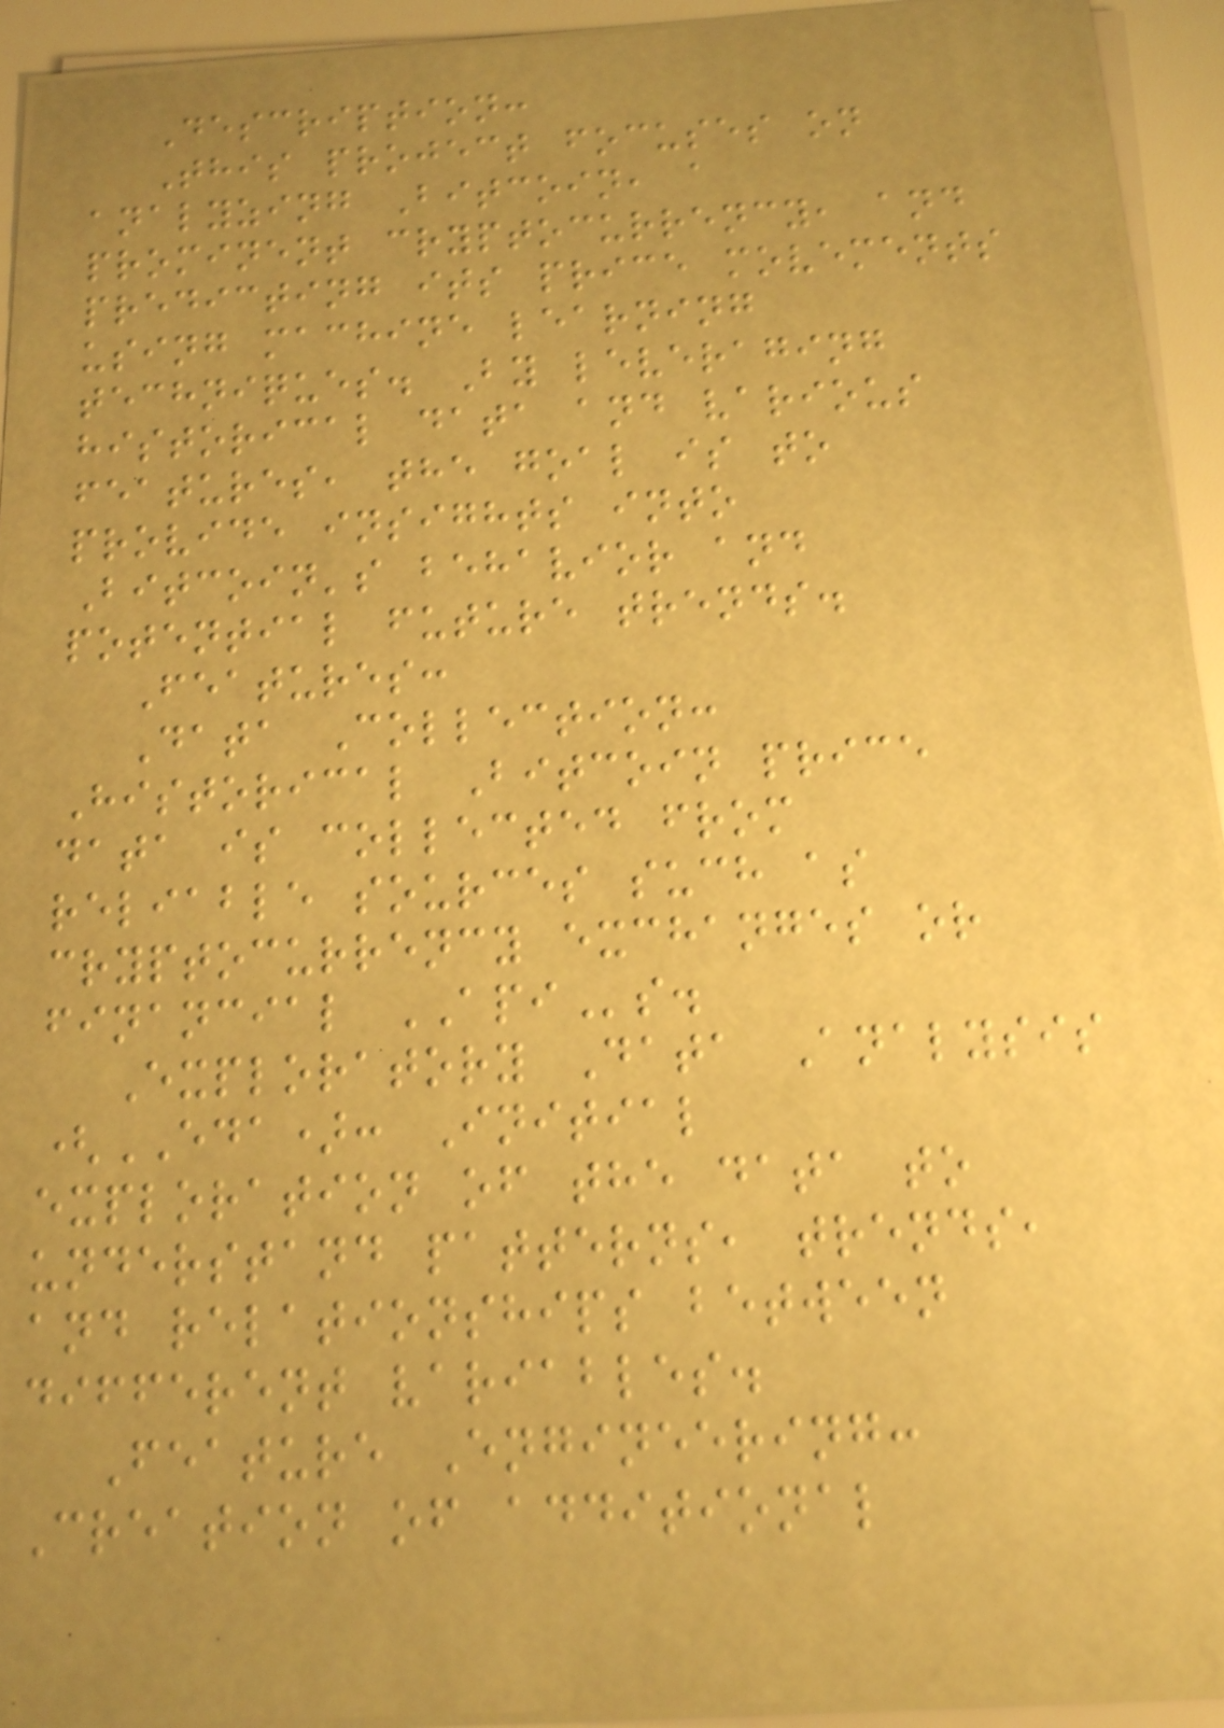Description:
This project focuses on
analyzing Bitcoin, a
prominent cryptocurrency, and
predicting its price movements
using machine learning
techniques. By leveraging
historical data and various
features, the goal is to
provide insights into
Bitcoin's behavior and
potential future trends.
Features:
Data Collection:
Historical Bitcoin price
data is collected from
reliable sources such as
cryptocurrency exchanges or
financial APIs.
Exploratory Data Analysis
(EDA): Initial
exploration of the data to
understand patterns, trends,
and relationships between
different variables.
Feature Engineering:
Creation of additional
